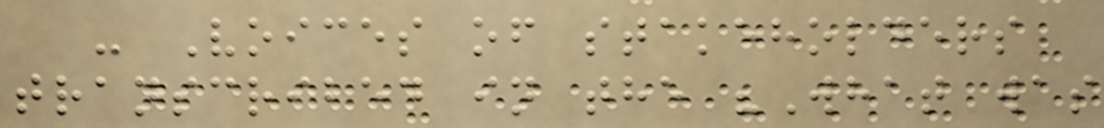- Voices of stakeholders
transcribed in the "What was
